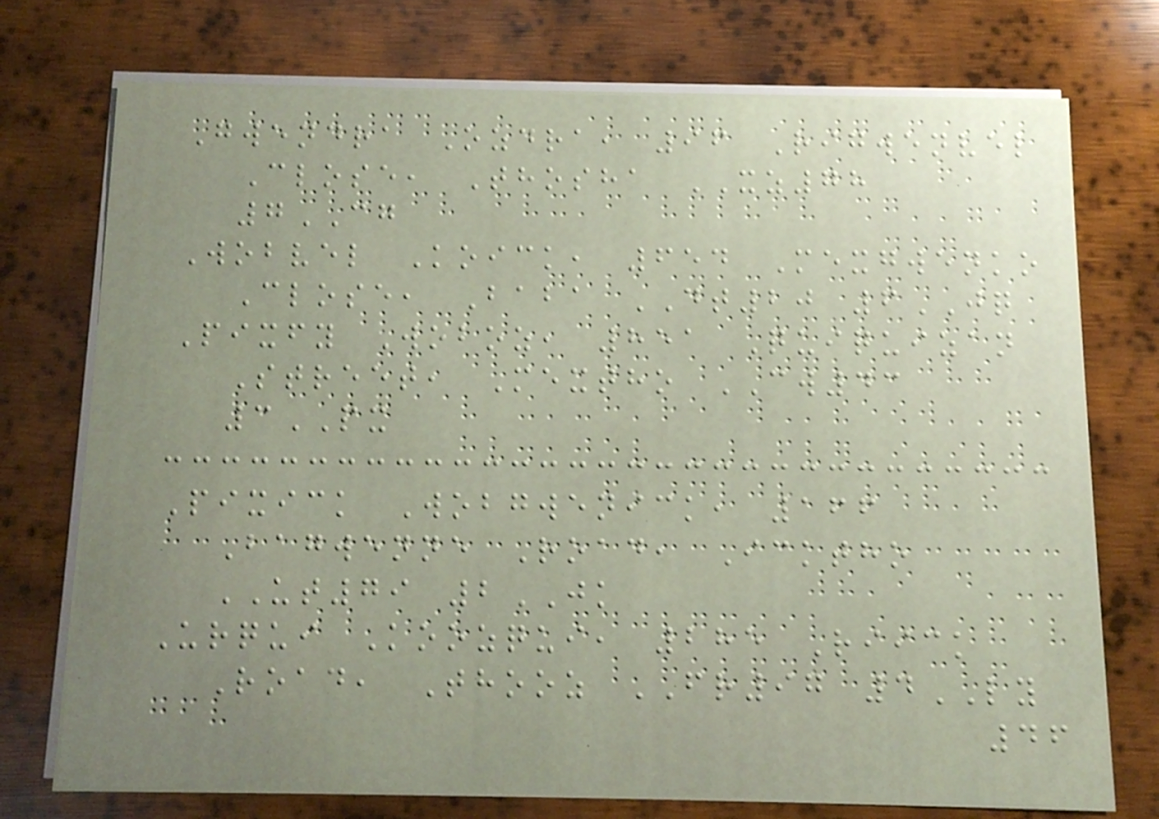Gwendra Ozdra, 96 Rigwenvel
Close, Thosha XZ78
7CG
Wobvel Koick, 654 Mexgwenko
Close, Baba DT20 6JQ
Pixfy Woboz, 851 Quiquizan
Street, Mextho CW43
3PX
Pixick Wobgwenick, 166
Bagwenne Road, Icktho
UT79 2JK
Urqui Koozqui, 285 Riick
Road, Thooz FR97 4LY
46
